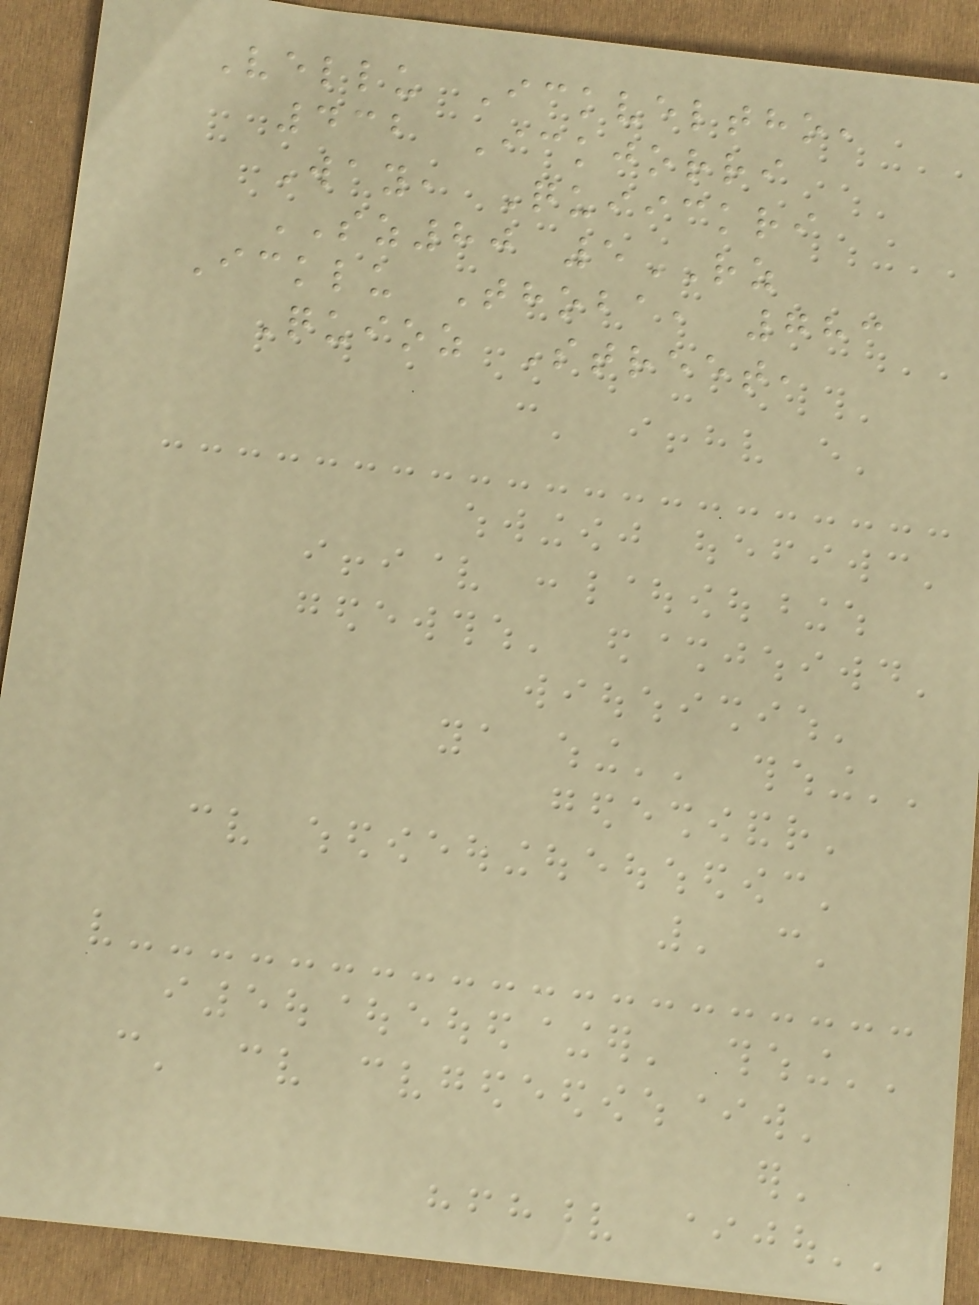Vellu Ickveltho,
432 Ickjorri
Way, Quiickri
SZ80 5RZ
Icklu Thoba, 783
Quioz Street,
